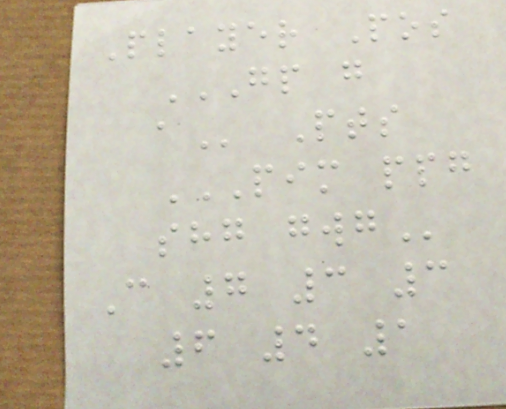Player Pos
GP G
A Pts
PIM PPG
SHG GWG
C 7 3 3
6 4 1
